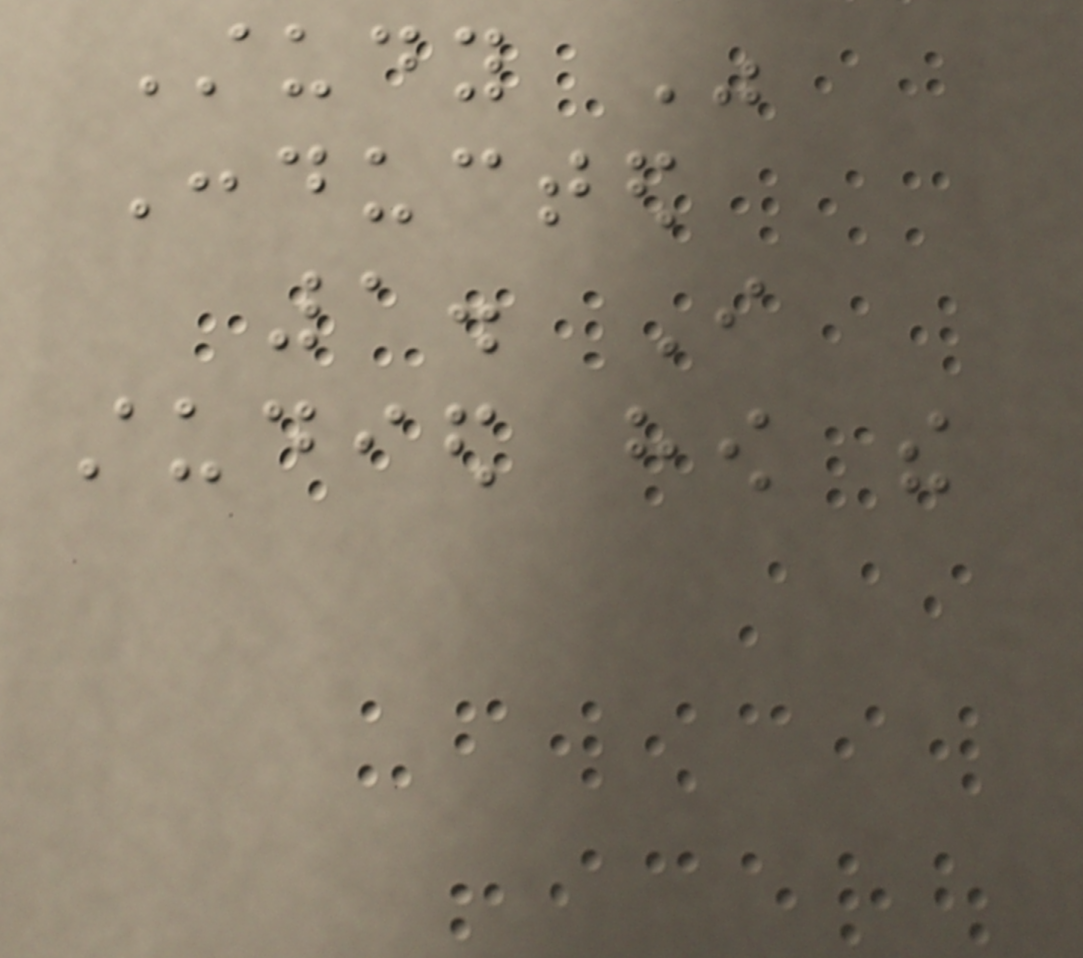Study Was
Conducted
1. I
studied how the
